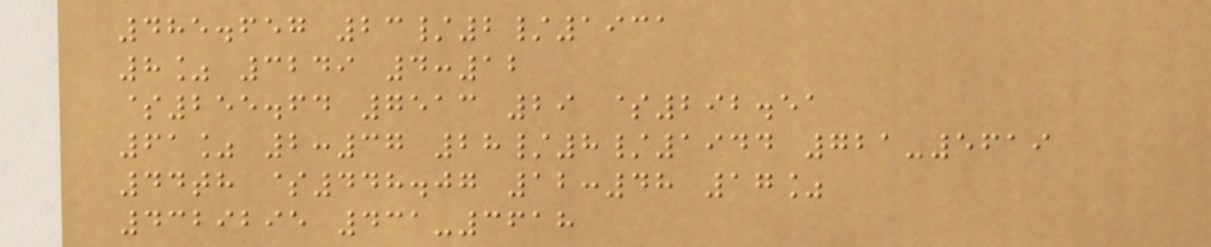485.657 23/2/1931
8% 3249 4:12
$255.64 7513 29 $292.51
61% 2:37 28/8/1944 721-5619
44th $448.07 12:48 17%
4329295 431-3618
